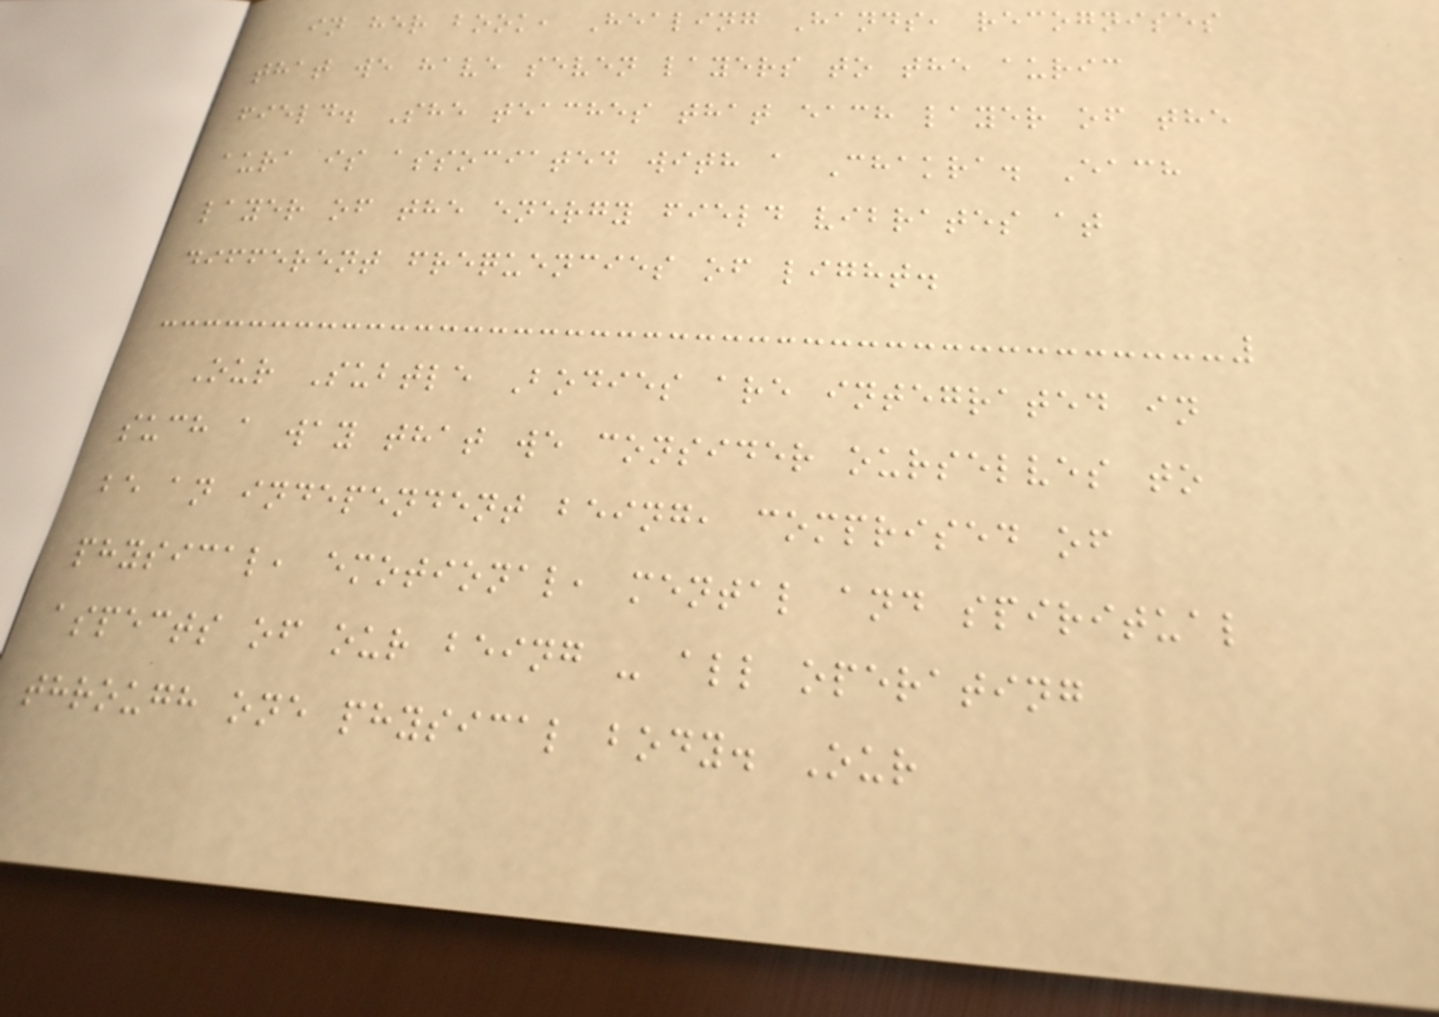in her book, Healing Hands, recognises
that we have seven layers to the auric
field. She teaches that each layer of the
aura is associated with a Chakra. Each
layer of the energy field vibrates at
different frequencies of light.
Our Subtle Bodies are integrated in
such a way that we consider ourselves to
be an independent being, comprised of
physical, emotional, mental and spiritual
aspects of our being - all operating
through one physical body. Our
